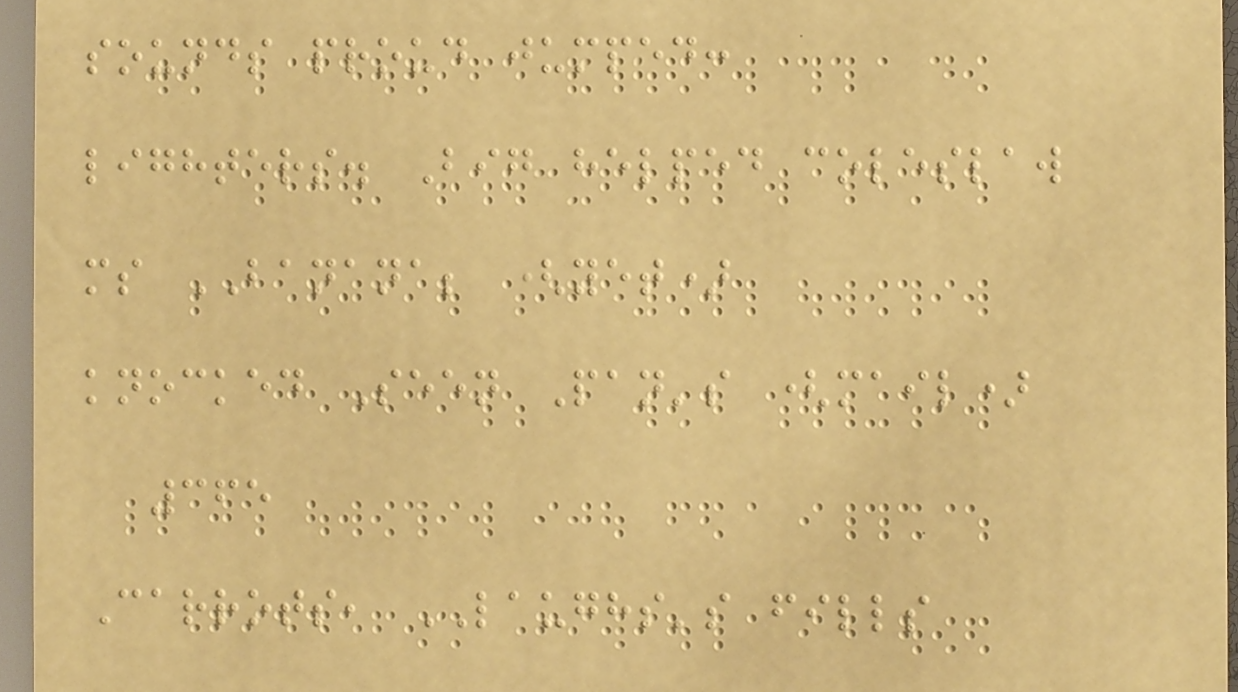sounds proud jumped:
lighters. Big helped coleslaw
ms BANANA; (yet)
knocked Seen Pan's (mail)
365
Carrots, LAUGHS's fills
